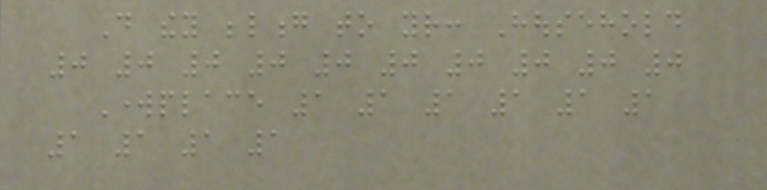Do they belong to your: Household
0 0 0 0 0 0 0 0 0 0
Workplace 1 1 1 1 1 1
1 1 1 1
